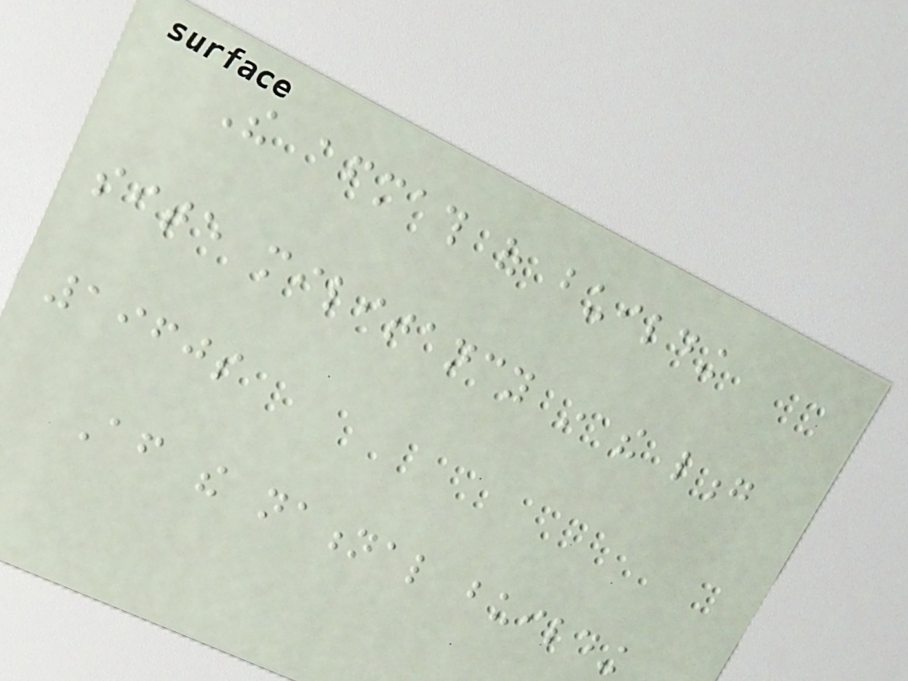The aftermath of building
site militancy in the long
1960s
After the national building
